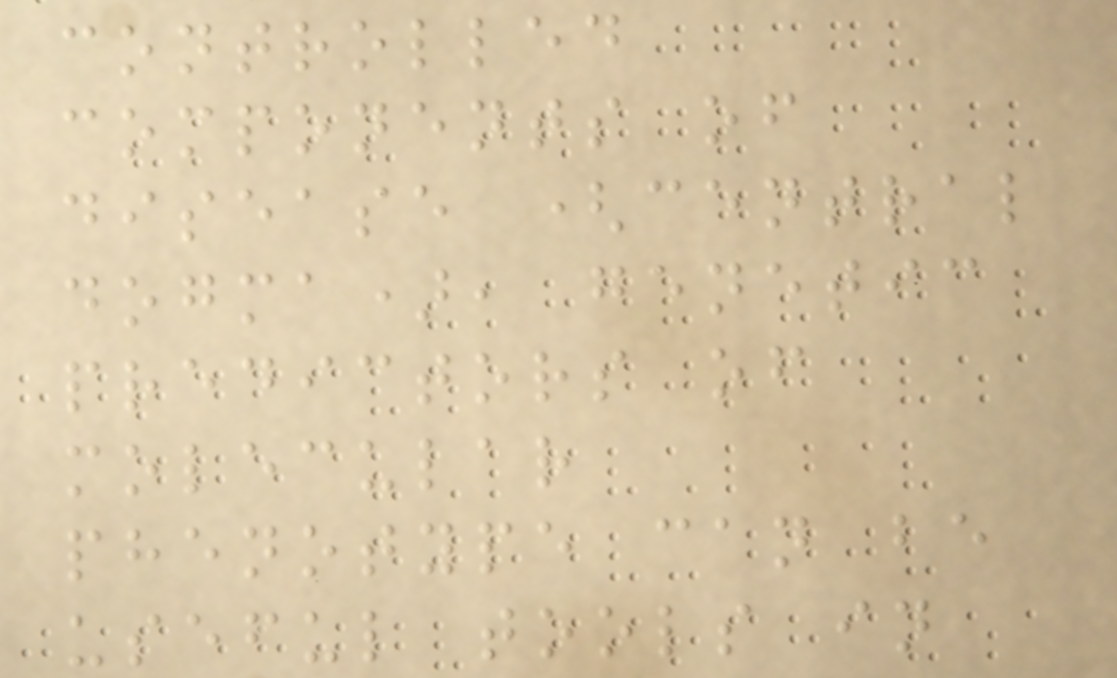controlled
components of
disease (central
dogma), genetic
predictors of
molecular
phenotype can be
useful tools in
